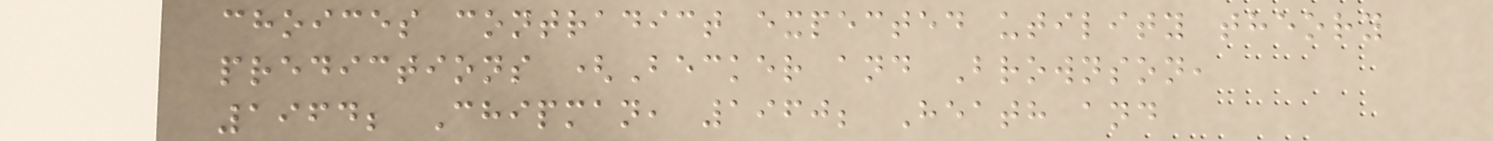choices contradict expected utility theory
predictions (Becker and Brownson,
1964; Chipman, 1960; Heath and
